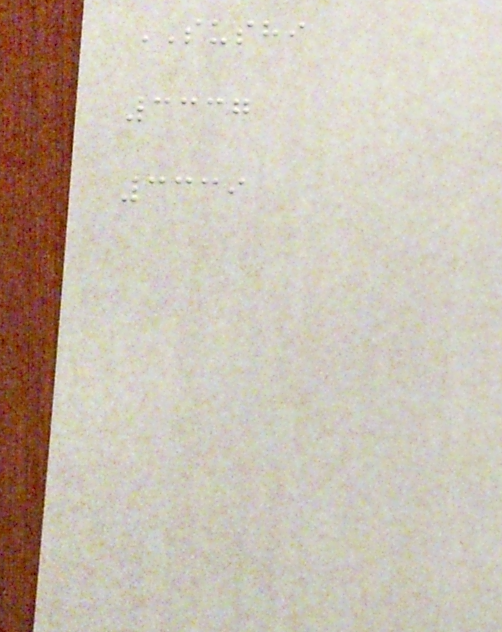SUSHI
3337
3339
